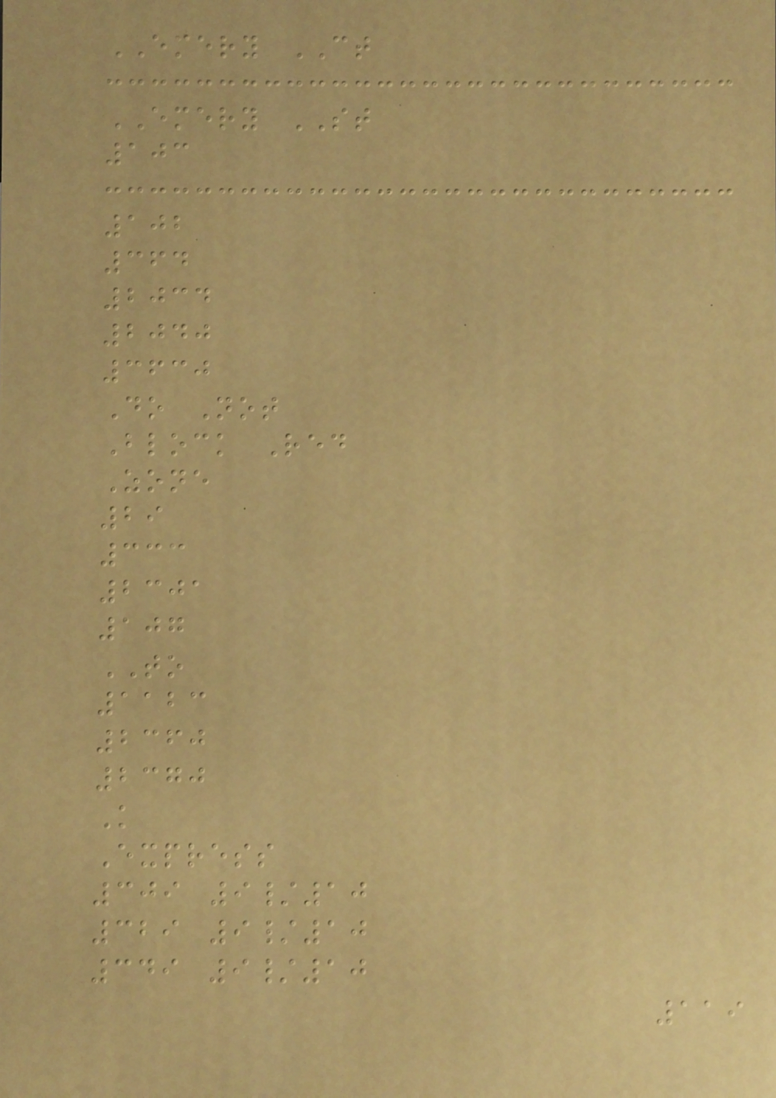EMERY CT
EMERY ST
103
102
364
2034
2040
3630
Do Not
Block Red
Zone
29
333
2301
107
TO
1123
2360
2370
K
Express
309 9/10
329 9/10
349 9/10
119
